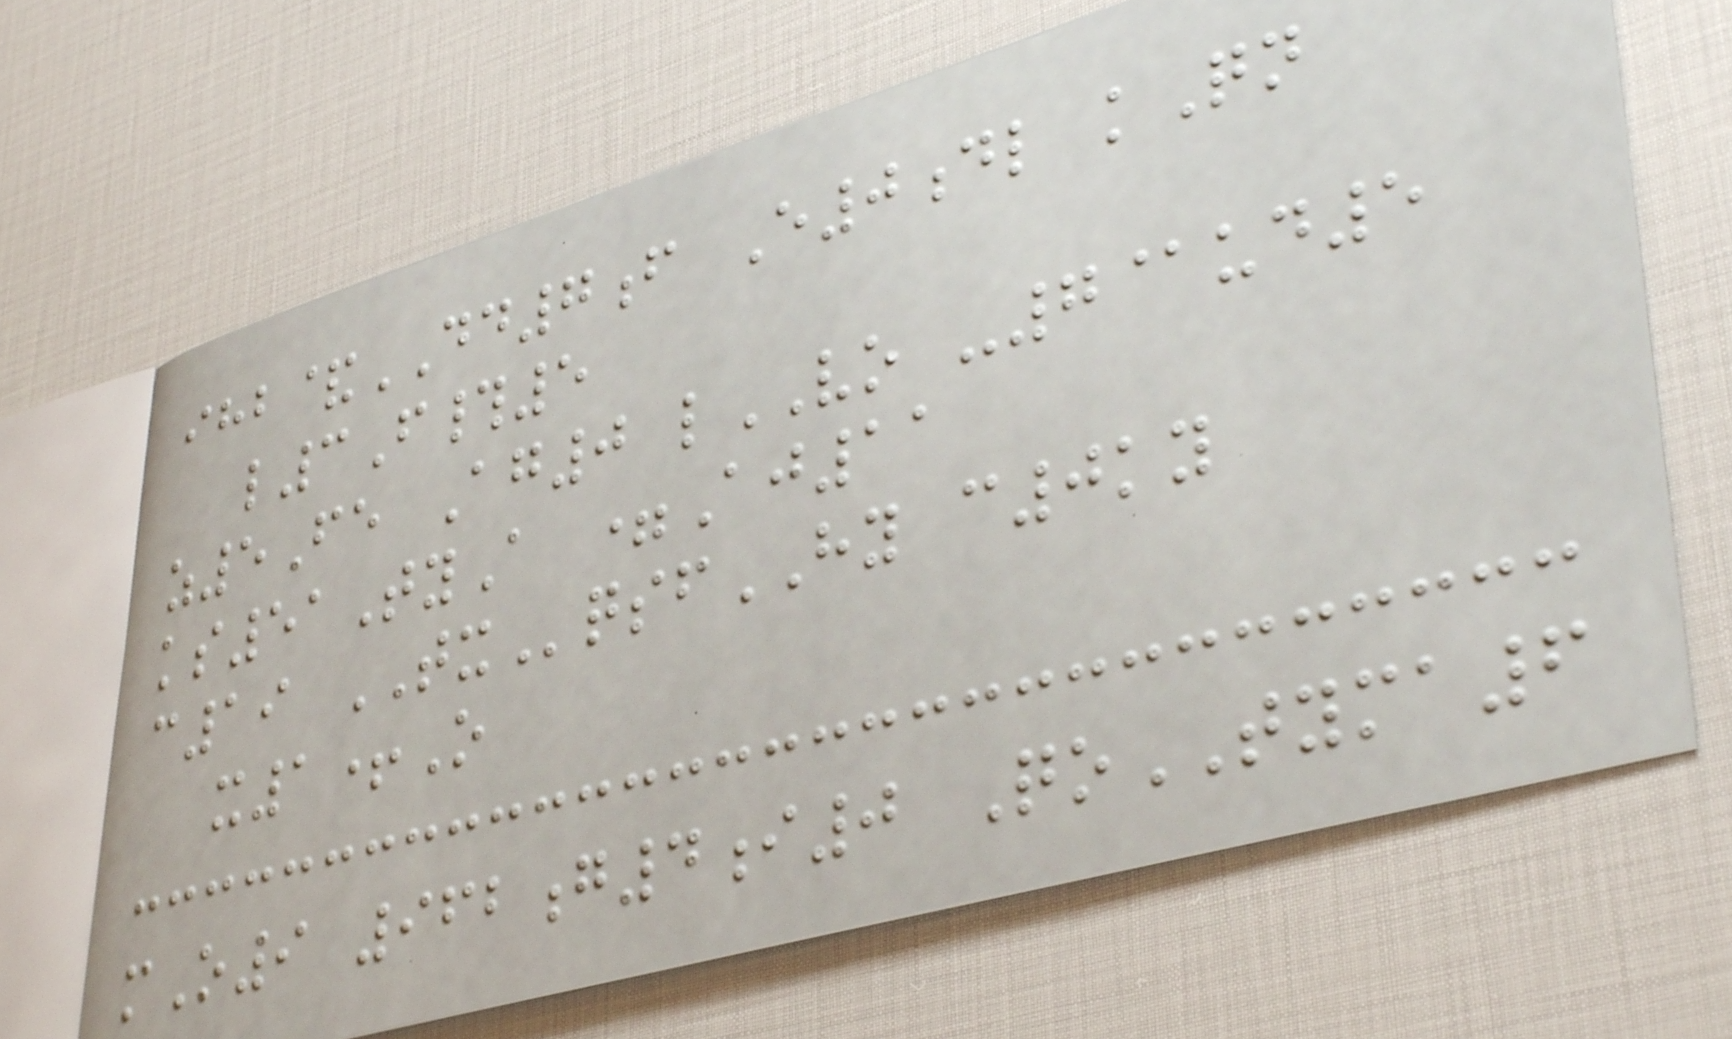ihb&DD7f E0dl kQn
l3F#5
z5Fe Ag0 lVO -7@ud5
ks51TyA =Aj11
c19 TXqsfHY c0ky
x1+O
mO9 962g4i0 QoTYMA6
